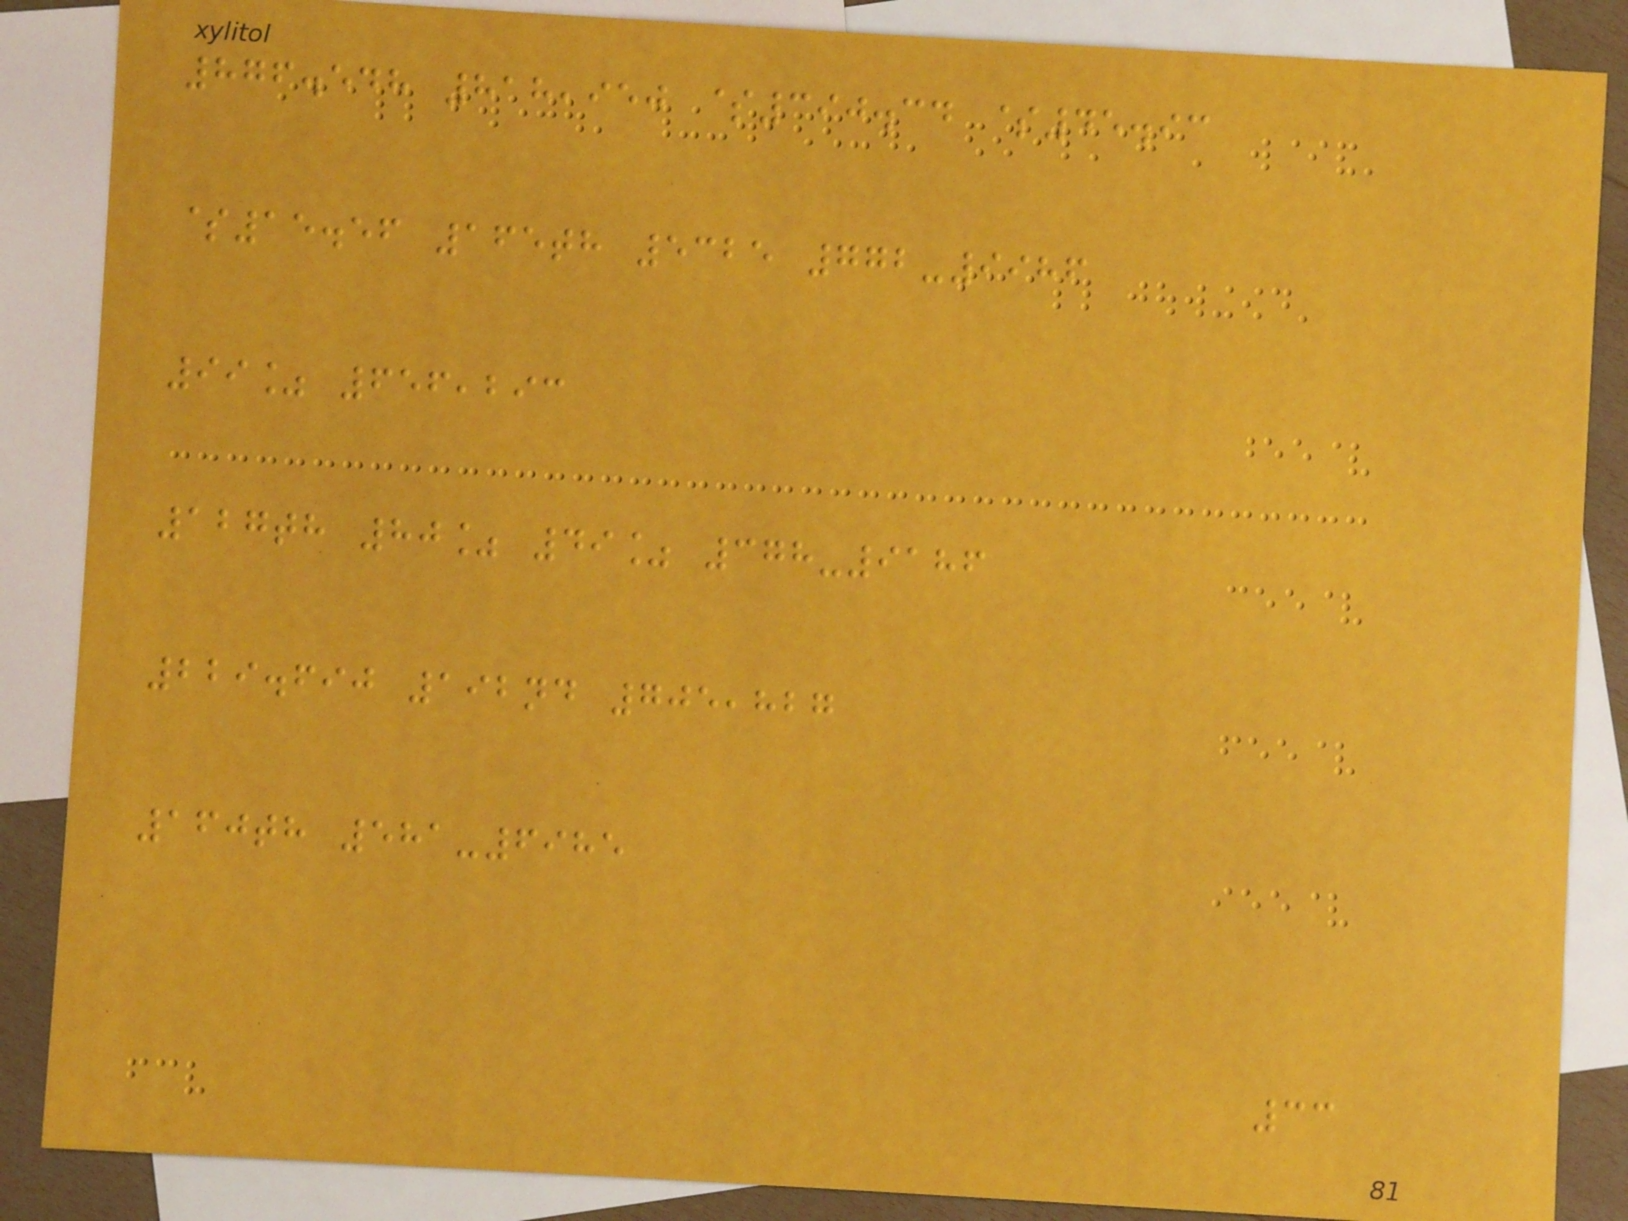876.548 818,950 $390.34 $45.93
$15.56 165th 5325 772-9986
99% 656,293
127th 80% 49% 378-9186
229.690 192nd 705,827
160th 581-6985
33
